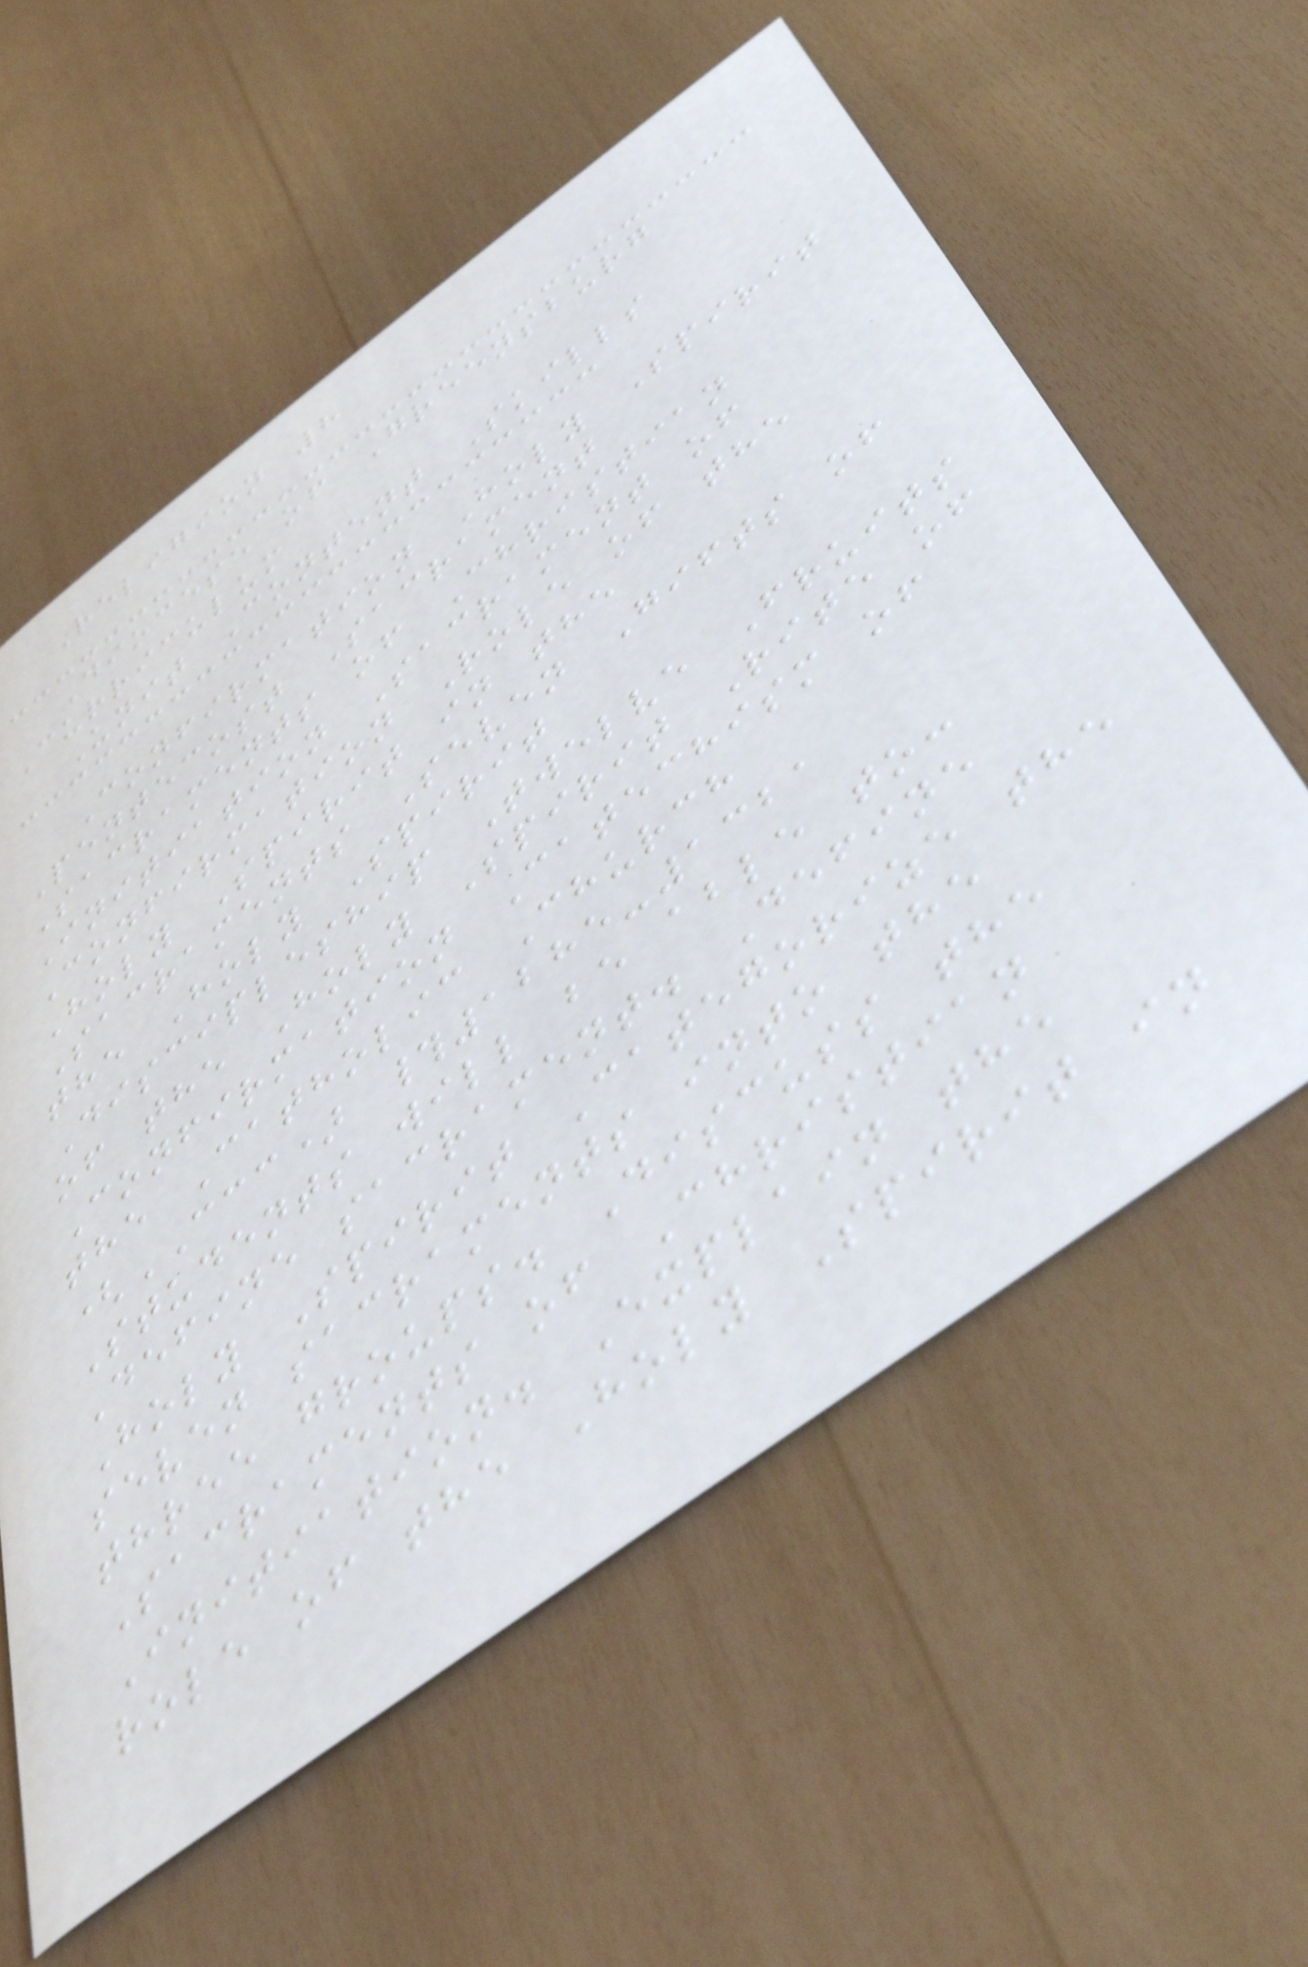Religion 8
Diocese of Greensburg
Curriculum
Unit Content Skills
Confirmation Holy Spirit
Pentecost Sacrament
Sacraments of Christian
Initiation Sacrament of
Confirmation Role of the
Holy Spirit in the
Sacraments Seven Gifts of
the Holy Spirit
Discipleship Twelve Fruits
of the Holy Spirit Rite of
Confirmation Catechism of
the Catholic Church
(CCC) #1285-1321
Students will be able to:
Define sacrament. Define
Holy Spirit Categorize the
seven sacraments into the
three groups. Discuss the
Sacraments of Christian
Initiation. Explain the
role of the Holy Spirit in
